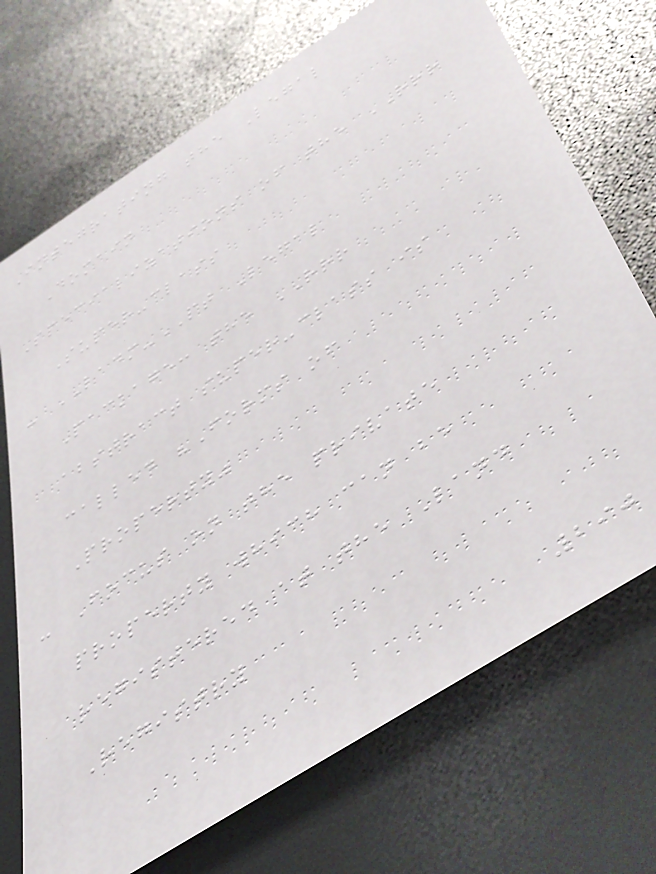Integrating the Legal
Domain
Specializations of the RRR
Super-class
- LADM-PT Legal
Package: the RRR
abstract super-class is
called "Forms of
Property"
- Focus on the private
property which can be
registered at the Land
Registry
290
